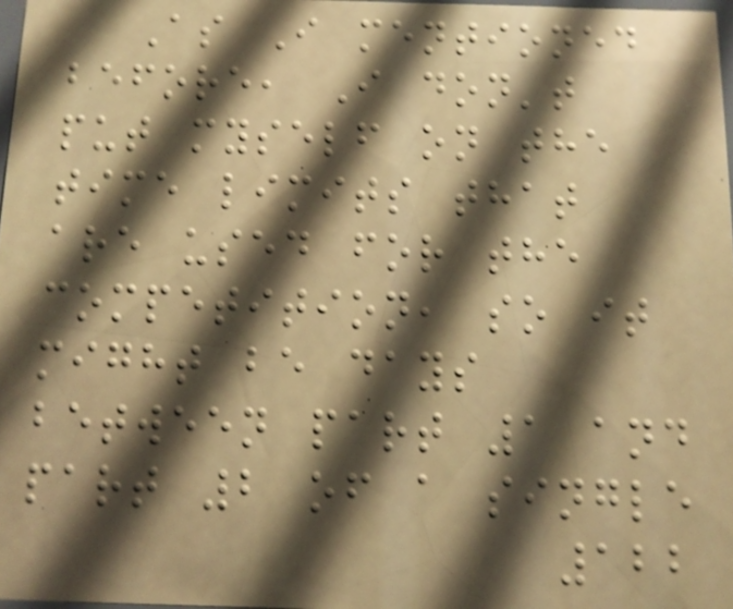As I mentioned
before, I don't
put myself on the
time limits that
are used for the
competition, so it
might be days
between part 1 and
part 2 of a single
122
